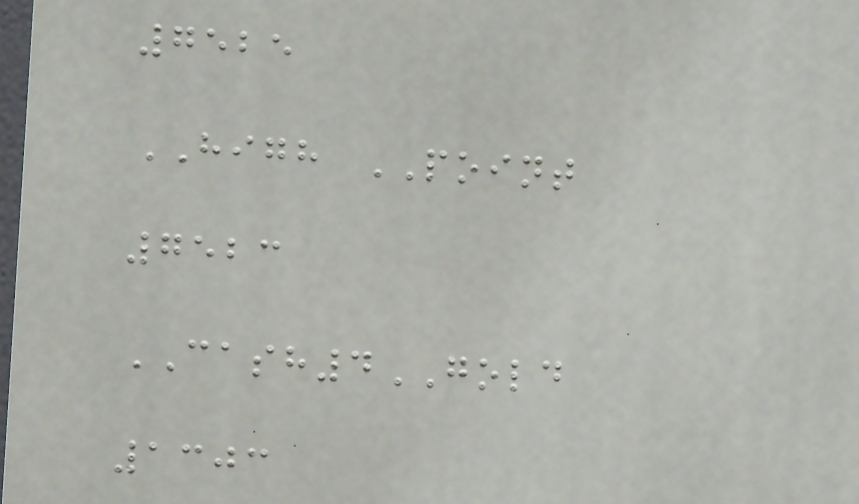7525
HIGH POINT
7523
CASH4GOLD
1303
